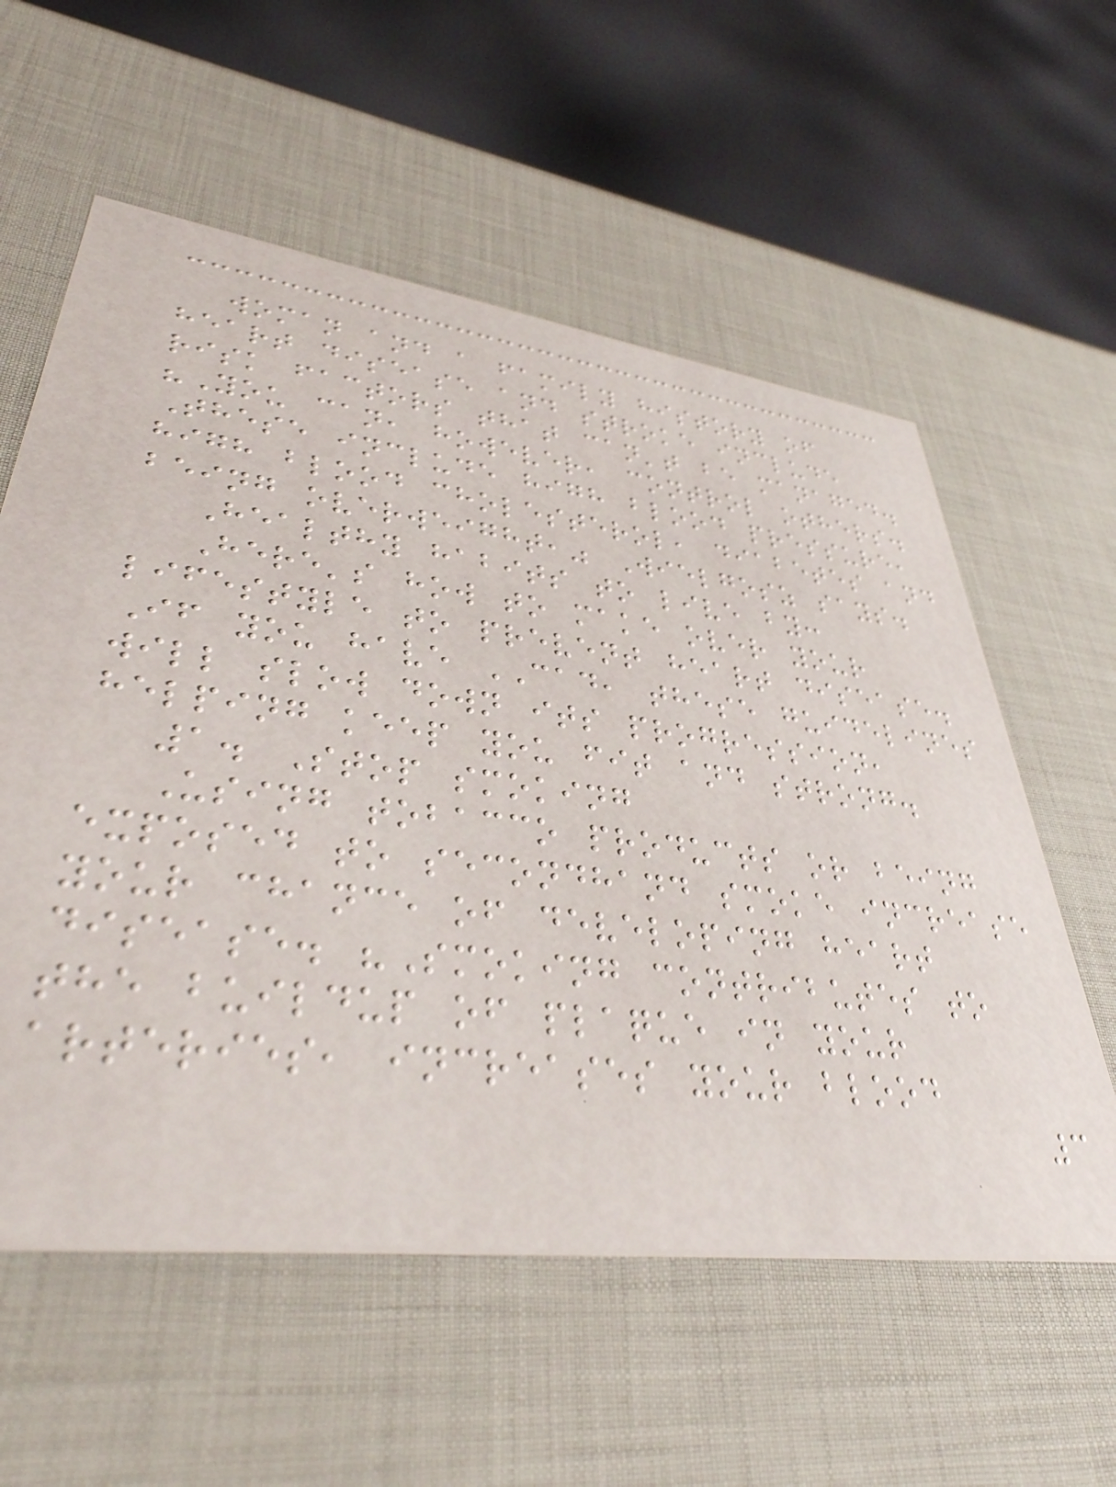woman and a family history of
heart disease and stroke include
risk factors that can't be managed.
"You can, however, control others.
These include high blood pressure,
high blood cholesterol, diabetes and
being overweight," Wielgosz says.
Healthy habits to live by:
Here's how to make over your
lifestyle to prevent heart disease.
If you have CAD, these guidelines
will slow down its progression,
helping keep you fit and strong.
1. Stop smoking
Using tobacco products or being
exposed to secondhand smoke increase
your chance of developing heart
disease. "Smoking contributes to
the buildup of plaque in your
arteries, increases your blood
3
